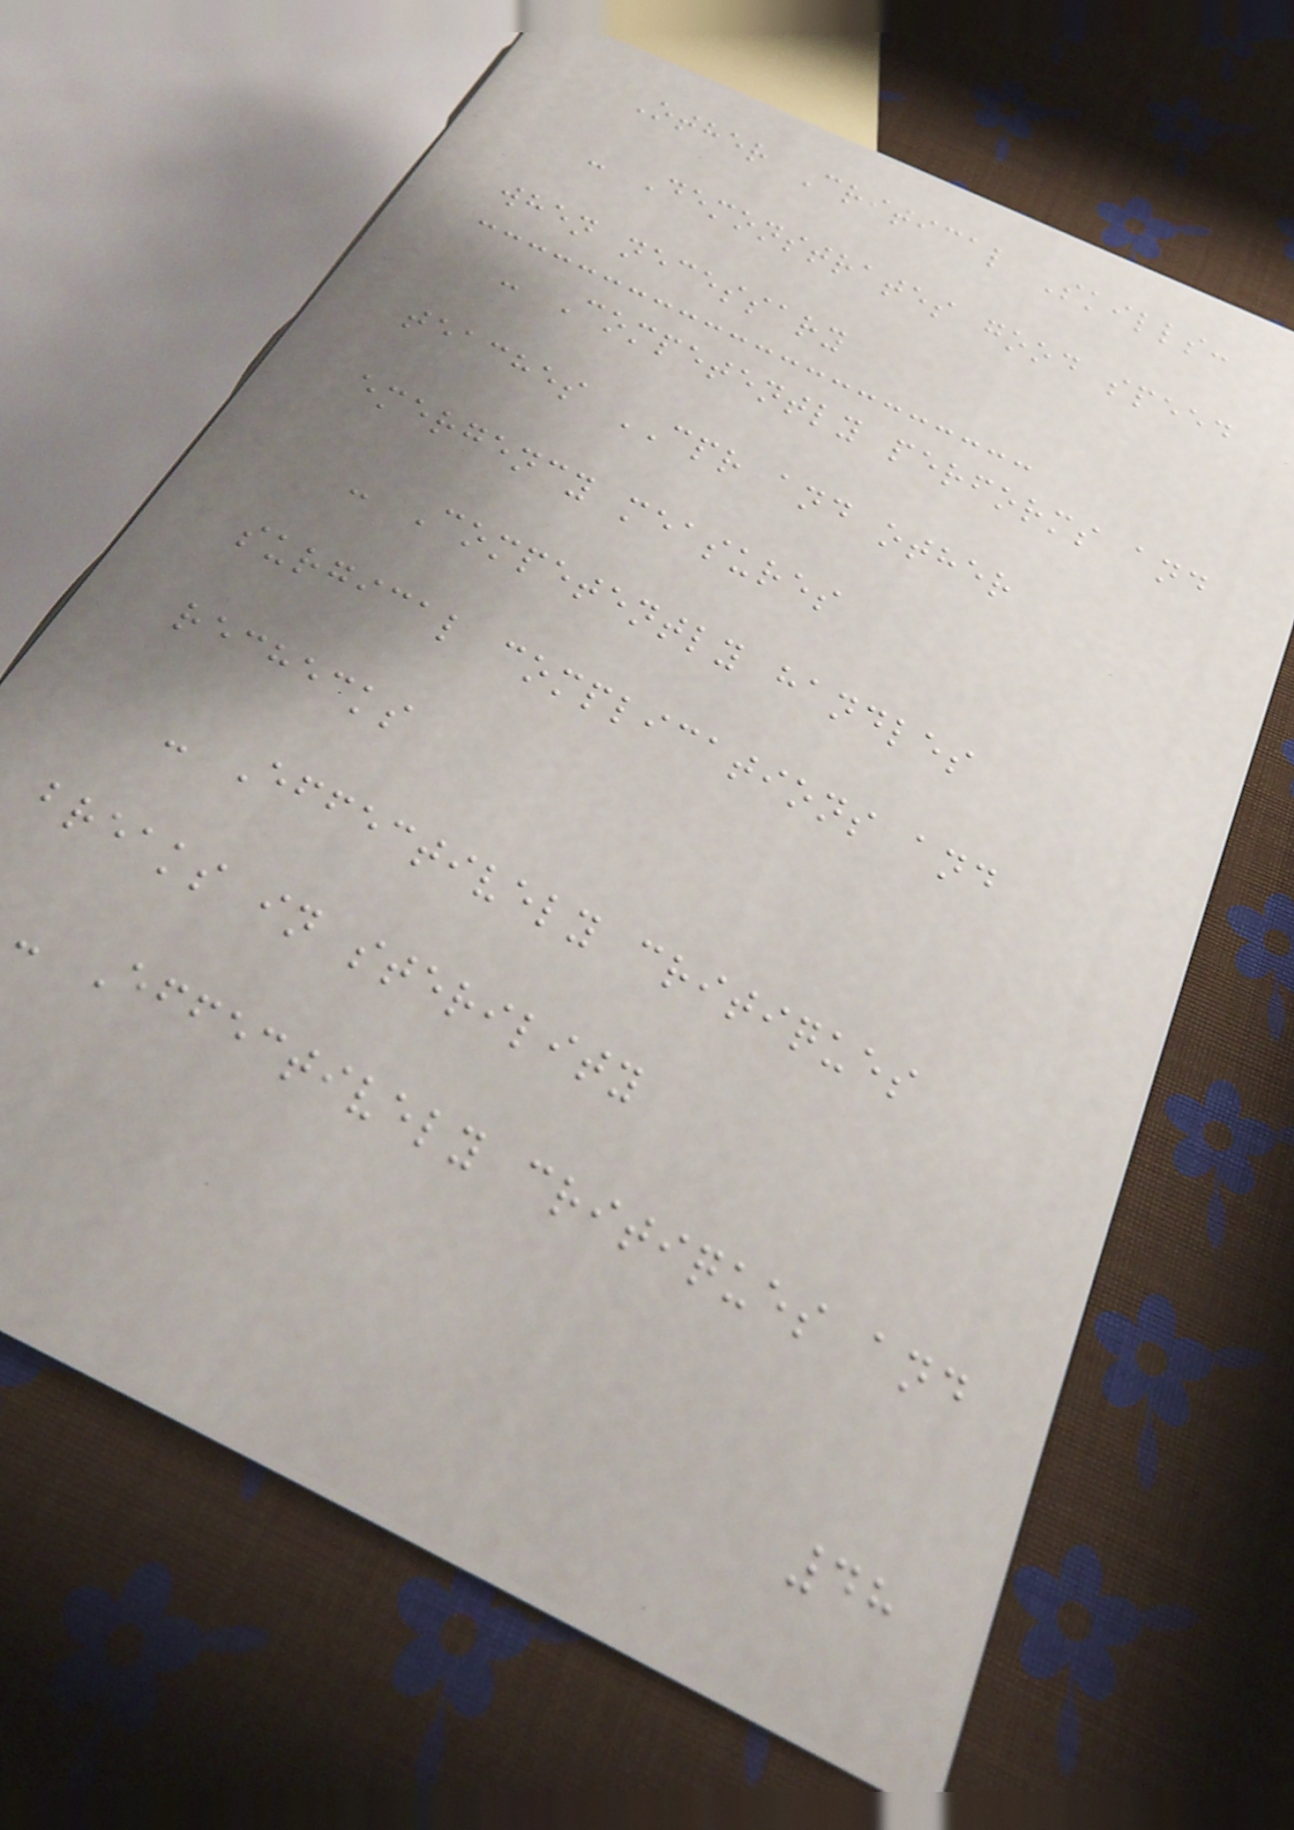Other Critical Skills:
- Demonstrates good speed
when necessary
- Competently performs and
teaches CPR and other
emergency measures
- Competently handles
surgical complications and
rechecks
- Effectively critiques
breaks in sterility
- Effectively critiques and
48
